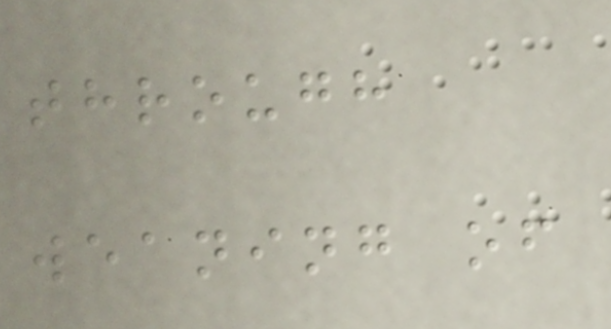through
weaning of
